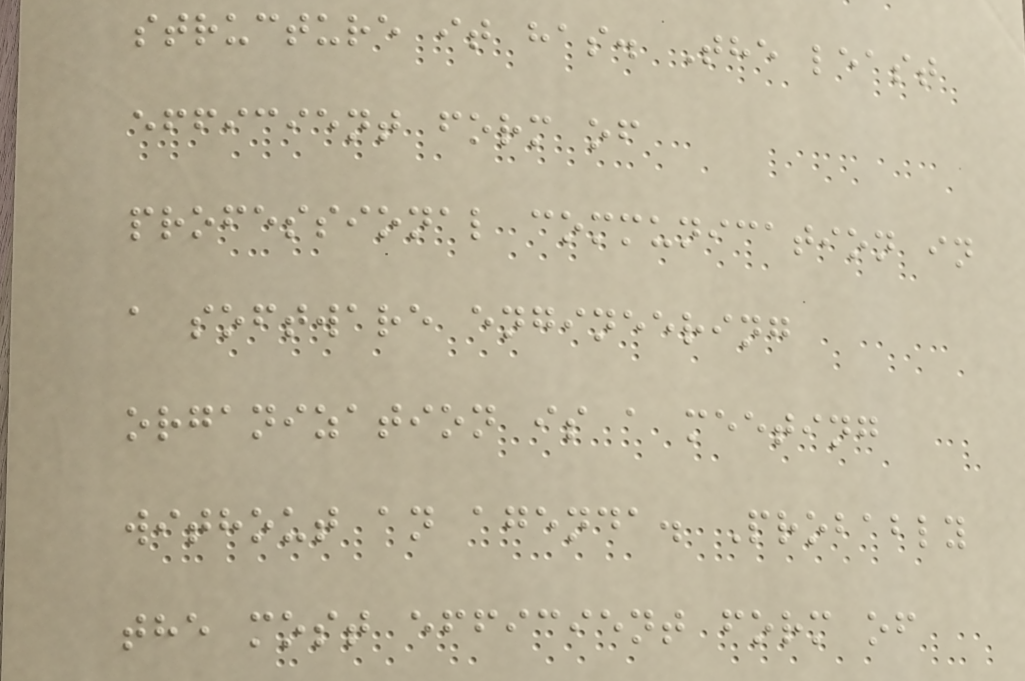structure it has. The least
efficient form of
professional communication in
a software engineering
organization is a meeting
without an agenda. Probably
the most efficient form of
